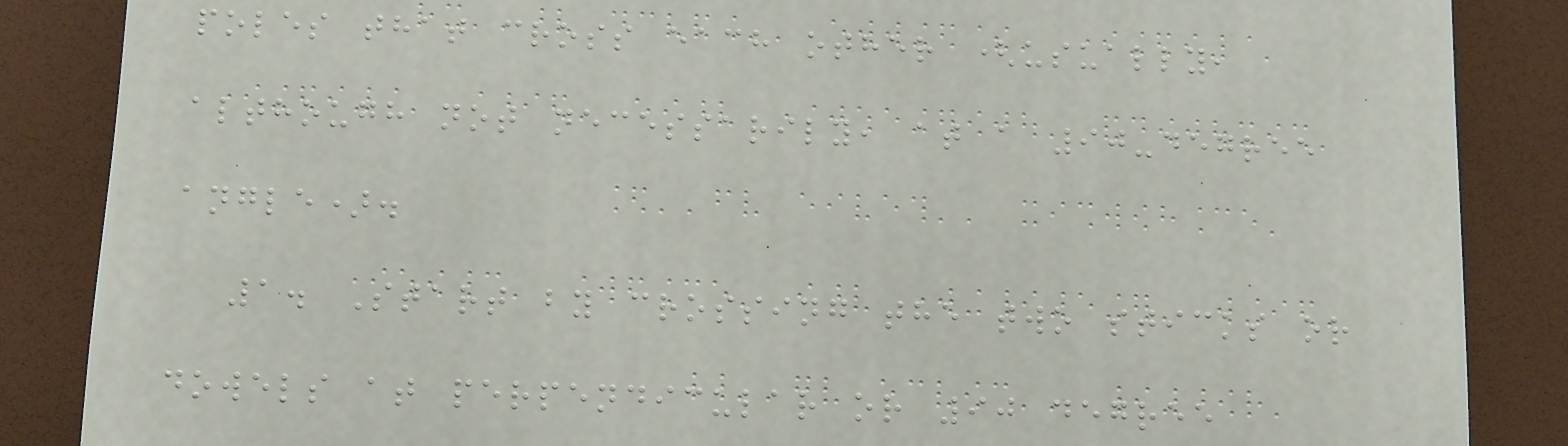poles that cross each other (usually,
although not necessarily, at a 90-degree
angle).
1. Start by crossing the two sticks or
dowels at perpendicular or 90 degree
